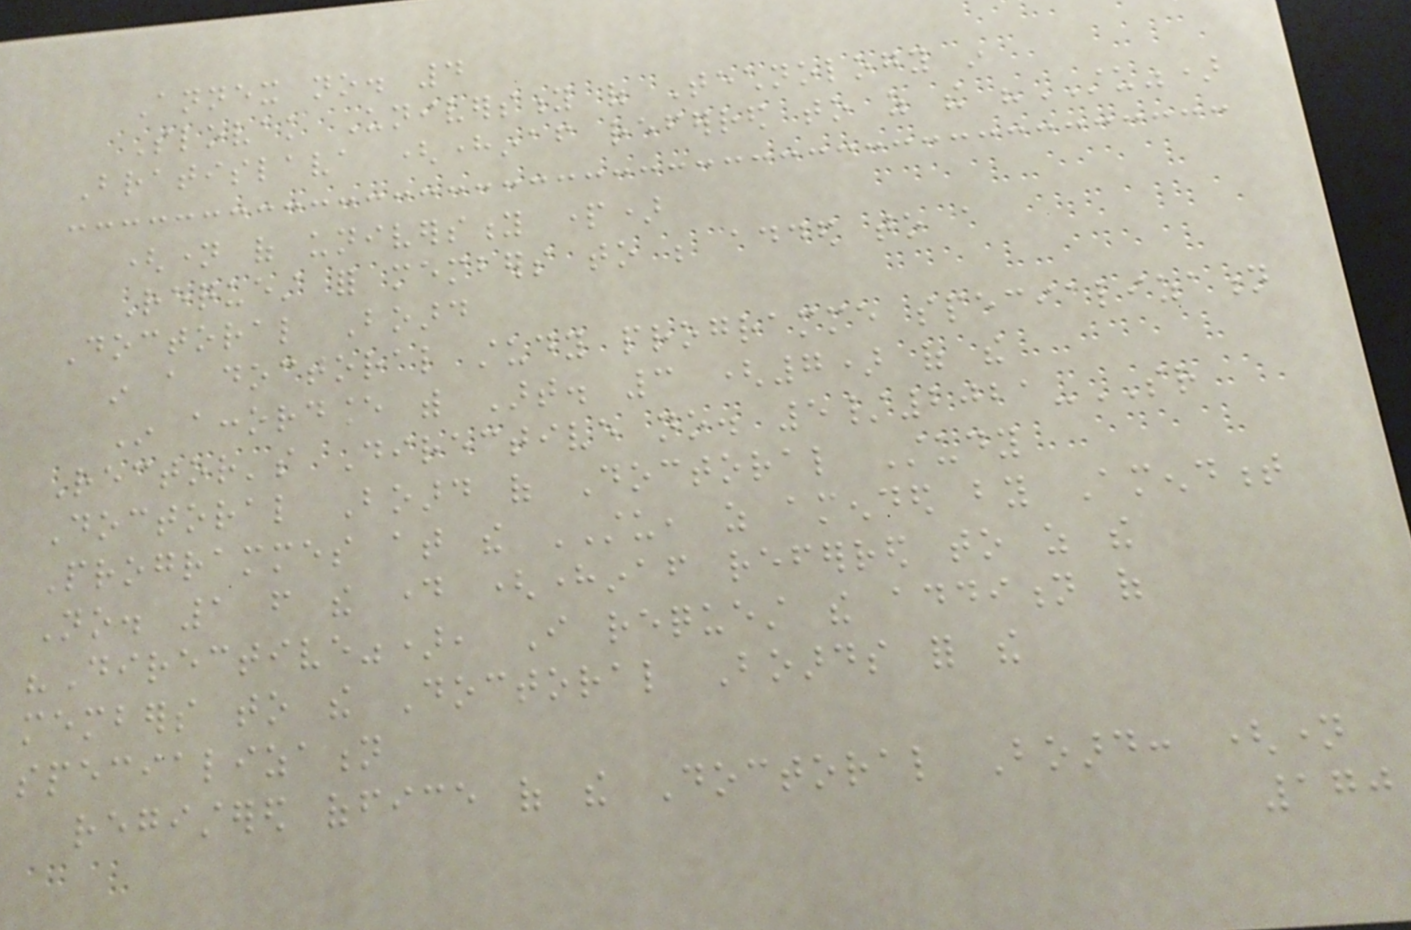Annex no. 4
Slovak University of Technology in
Bratislava (hereinafter referred to as the "STU")
(name of university part)
Request for members to be added to a
Doctoral Board
in a doctoral study programme specialization
In accordance with Art. 3 (7) of the
Rector's Directive no. 5/2021-SR
Doctoral Board of Doctoral Study
Programmes at the STU, as amended by Amendment
No. 1 from the day (hereinafter referred to as the
"Directive"), I request the addition of
members to the Doctoral Boards for the
specialization
registered office of the Doctoral Board: (name
170
